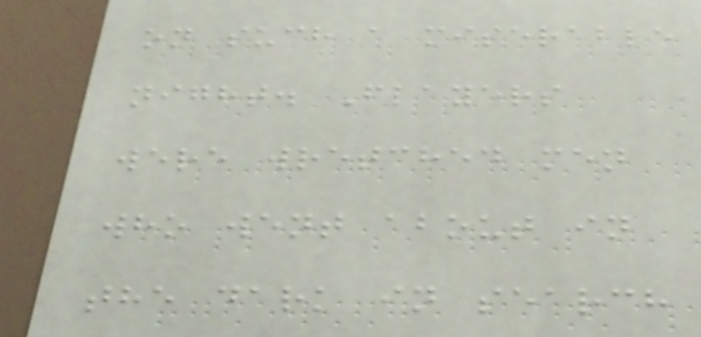on such a miserable
night. Flayers
were wretched men
who went about in
the dark in search
